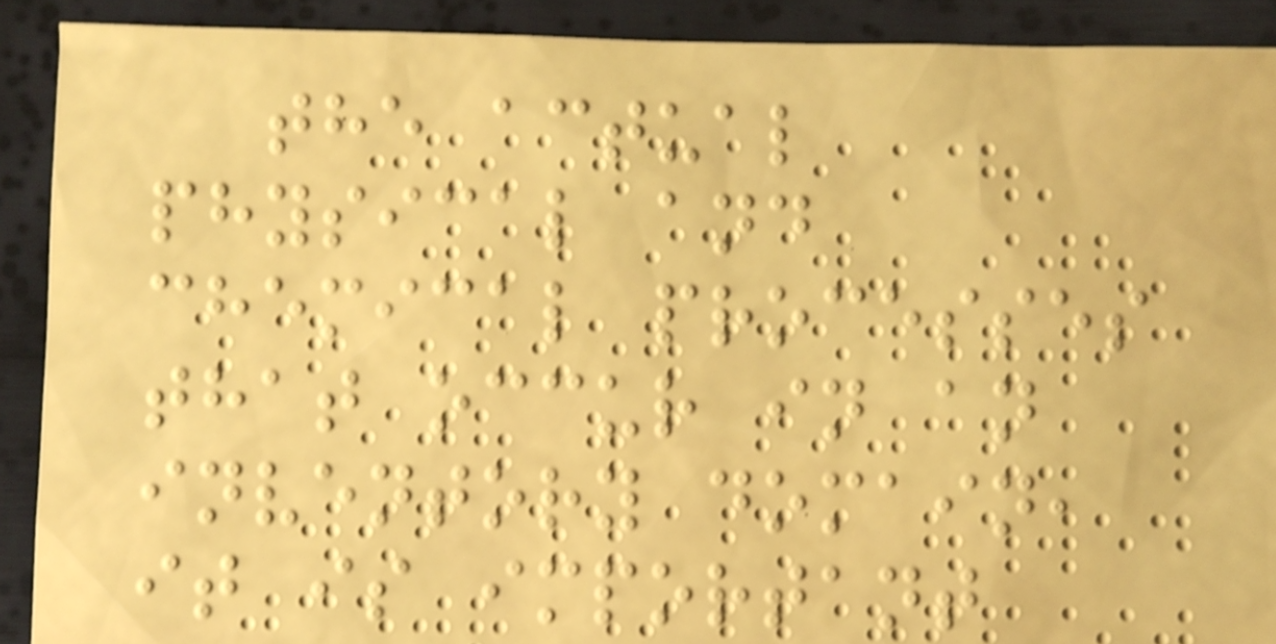the actual
physical and
chemical processes
that occur in an
inventory domain,
it is important
